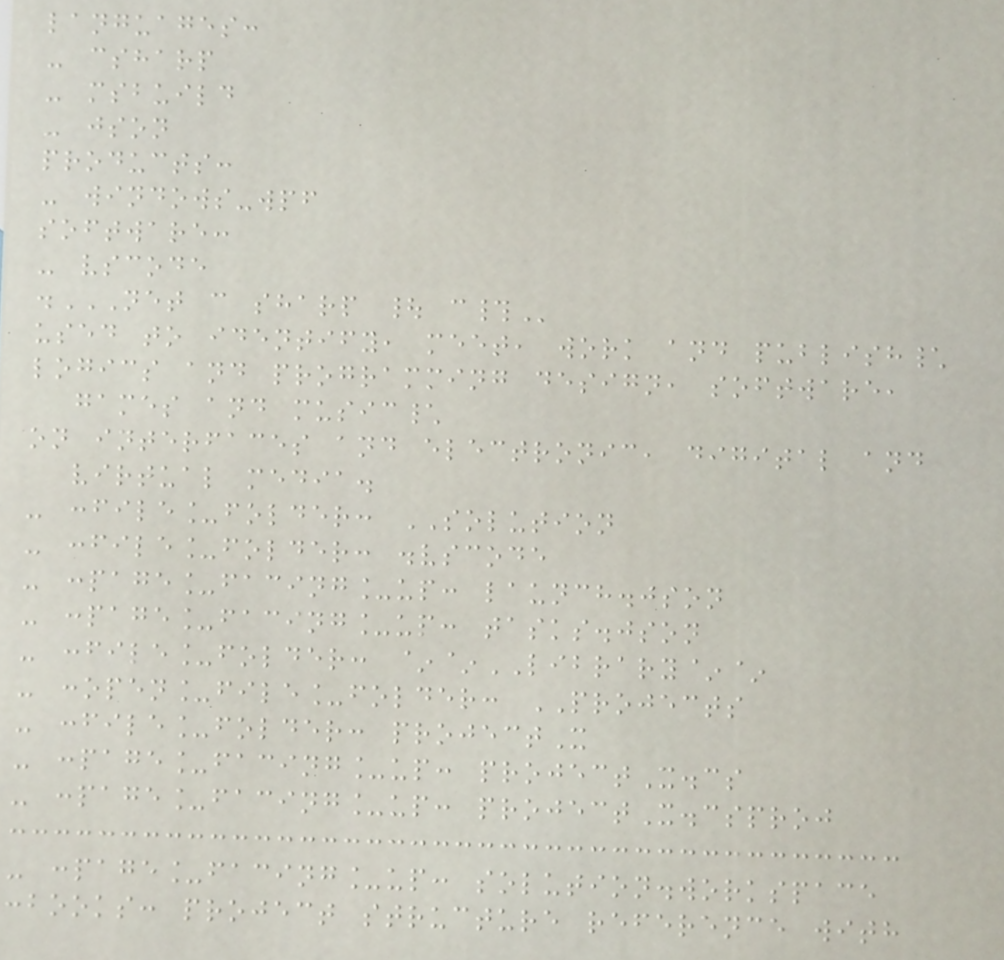languages:
- csharp
- msbuild
- json
products:
- windows-wpf
software:
- vscode
.NET C SHARP | C#
used to identify, meet, work and publish\
logics and programming design, software,
games and music\
on interfaces and electronic, digital and
virtual media.
- :file_folder: SOLUTION
- :file_folder: .vscode
- :page_facing_up: launch.json
- :page_facing_up: tasks.json
- :file_folder: ~~LIBRARY~~
- :open_file_folder: PROJECTS
- :file_folder: projectX
- :page_facing_up: projectX.cs
- :page_facing_up: projectX.csproj
- :page_facing_up: solution.workspace
:books: project structure reference with
